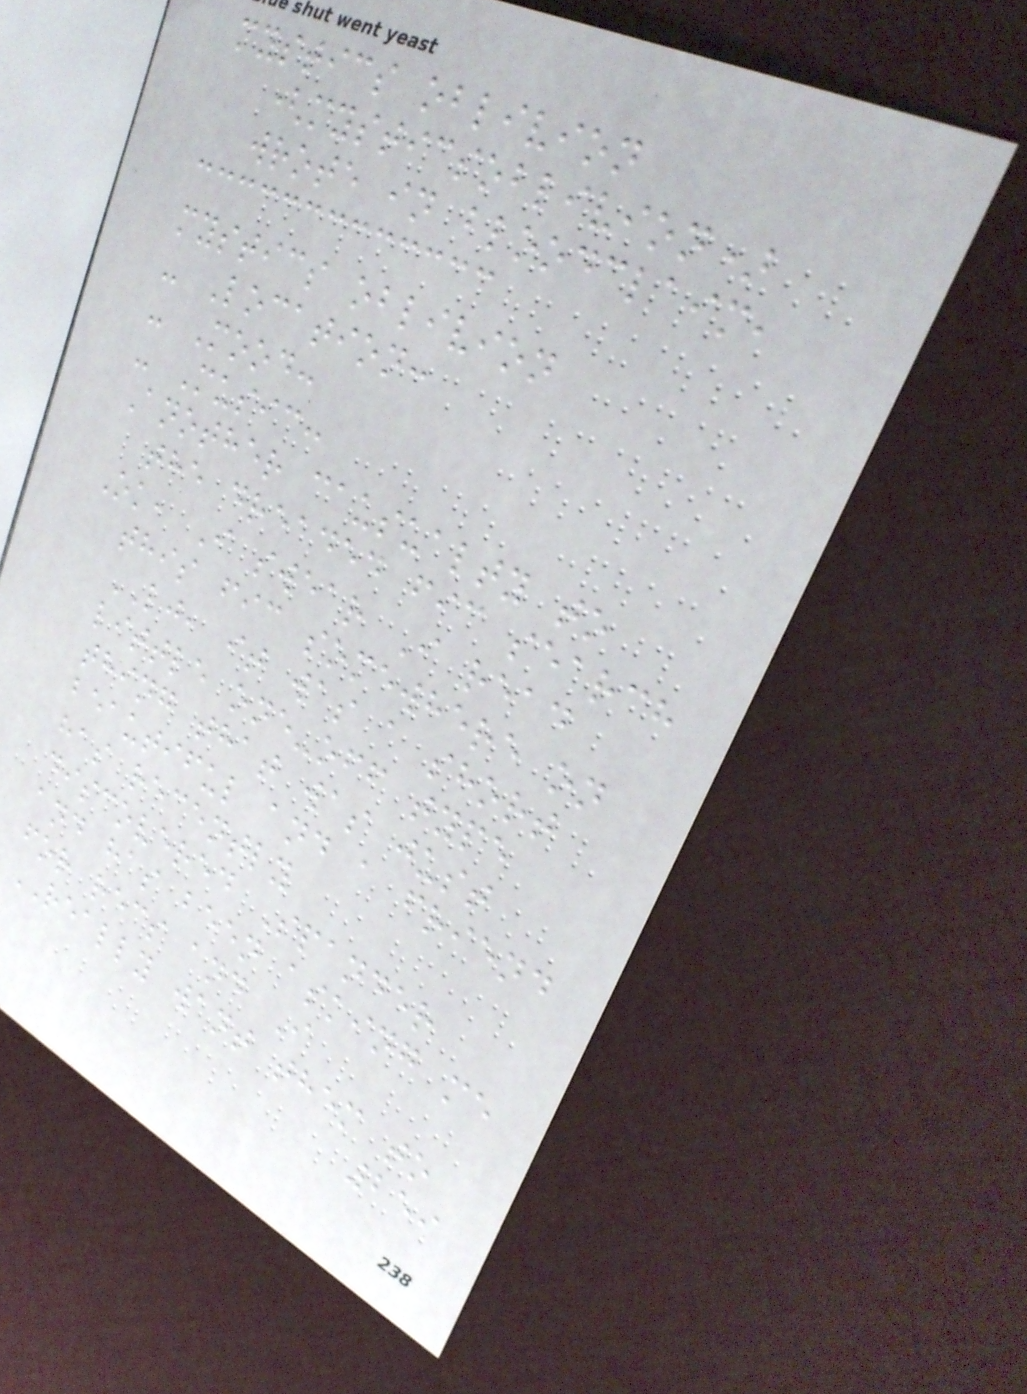mystics oblivion
(mysticsoblivion)
wrote in bloodclaim,
mystics oblivion
- Location:
- Mood:
- Music:
Another causualty to
the dreaded fic search
Ok, I swear I read
this fic somewhere on
LJ, it was a short
little one-off type
thing that was just
beautiful and a friend
has recently
discovered Spander
and has been asking me
for recs and I
REALLY want them to
259
